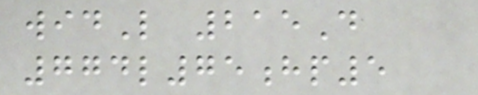widL 215D
774l75hp5
